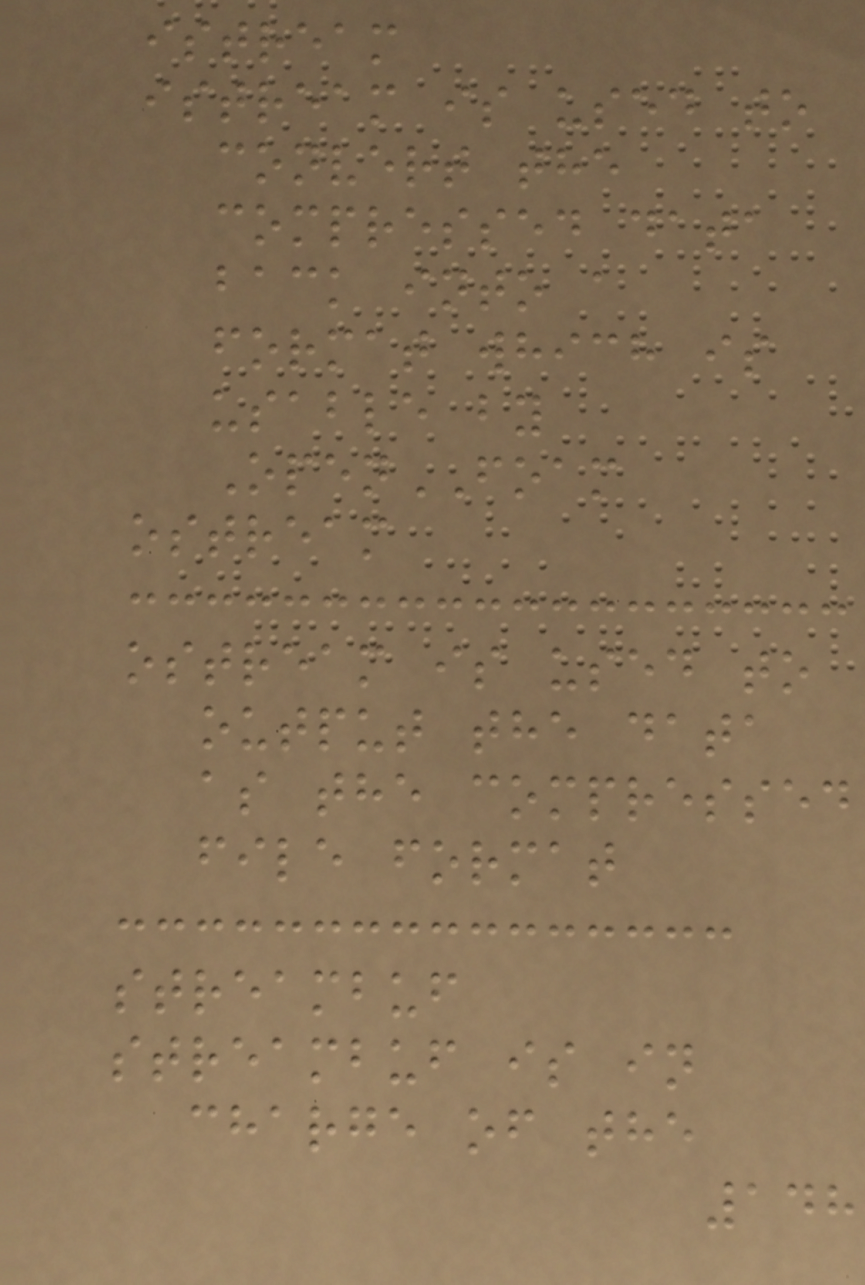istream
istream is used to
convert the
compressed data
back into a
format which is
usable by
OpenFOAM
ostream
ostream is used to
output the data
as the compressed
file format
streambuf
streambuf is in
charge of the
148
